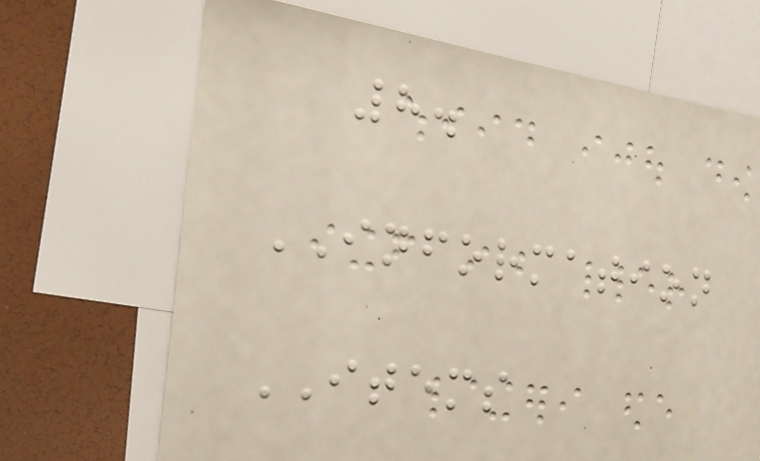8.
INFORMATION
ITEMS
